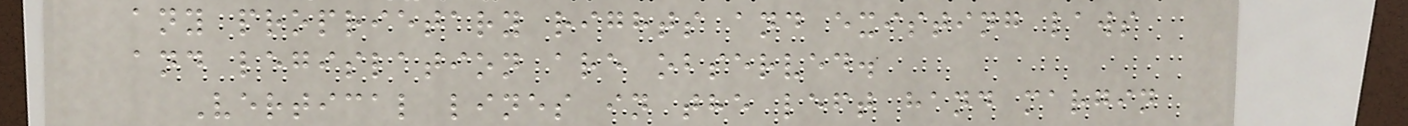any proprietary rights and existing laws
and legislation are observed.
Vertical lines in the left hand margin
